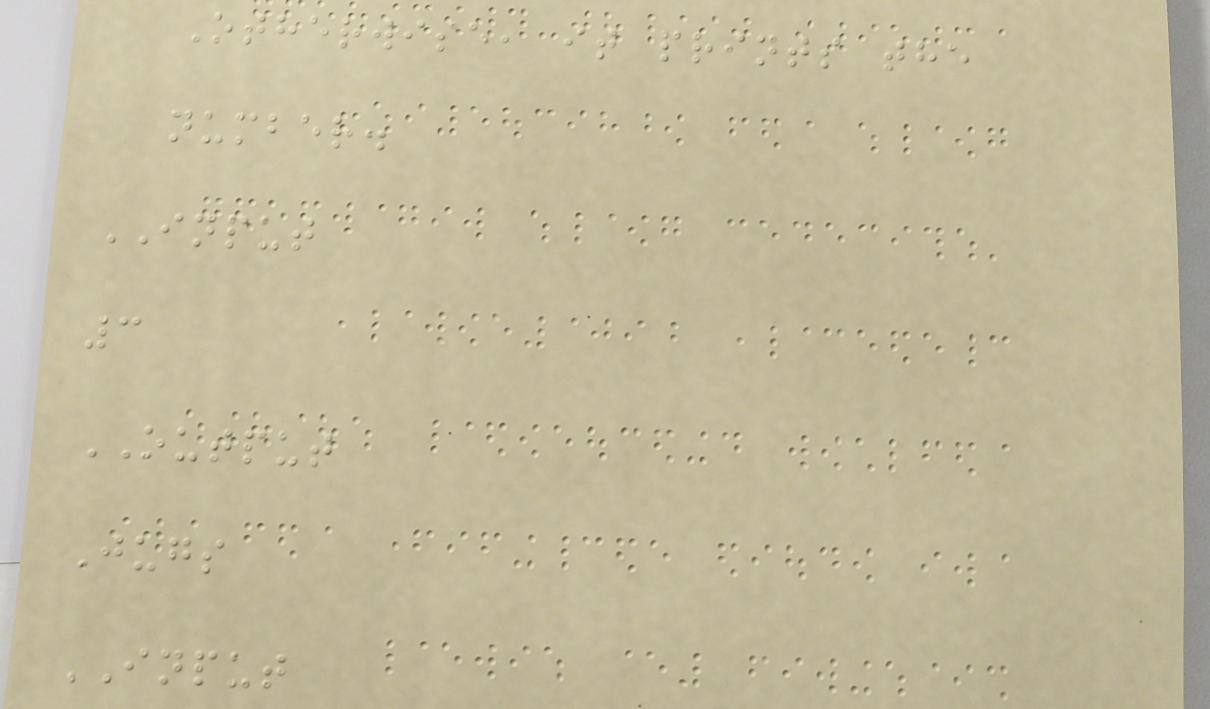Otherwise, it prints the
number.
INPUT
3
OUTPUT
Jugs
INPUT
